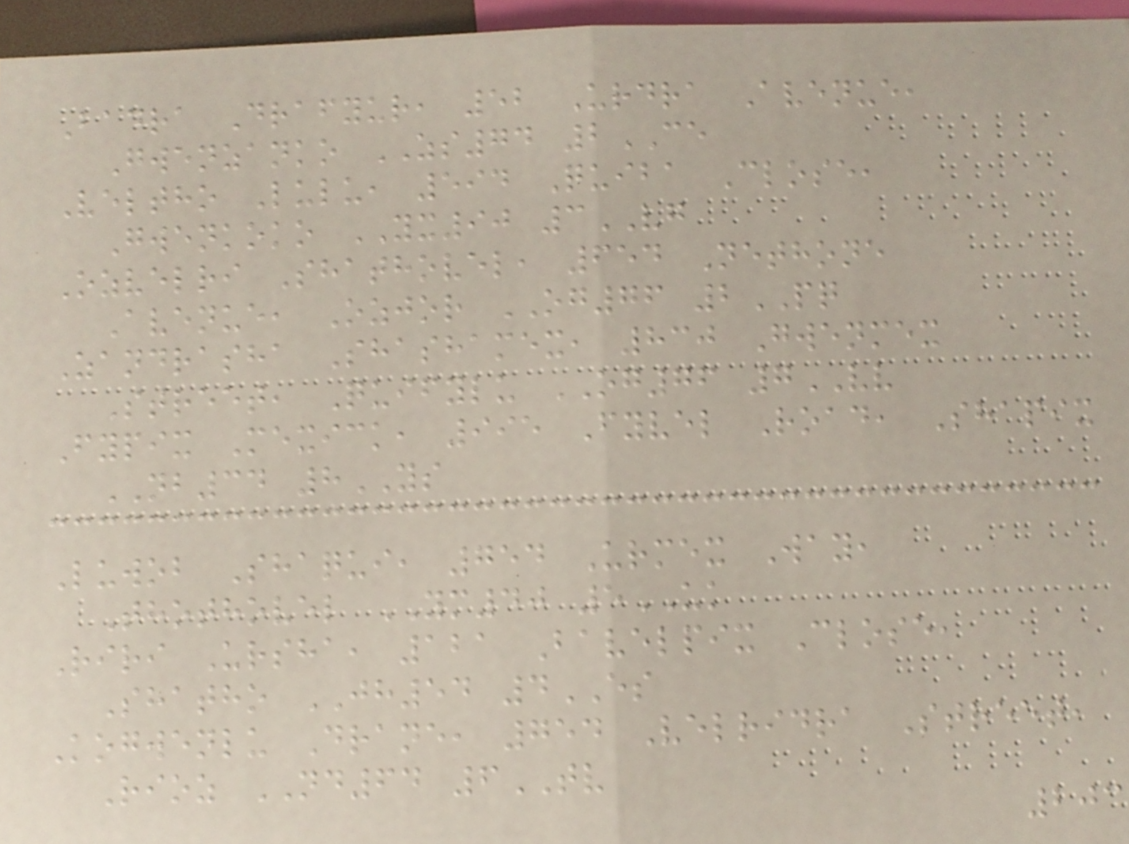Badra Drafyur, 52 Urdra Avenue,
Gwenzanko ZS74 2CE
Veltho Lulu, 594 Quiba Close,
Gwenkoko YX90 3VG
Ozvelri Shathovel, 654 Nethone
Avenue, Ozjor OG76 2PQ
Zandrasha Shashamex, 830 Gwenmex
Street, Quifylu OG76 7VV
Fypix Mexick, 995 Fyvel Road, Shapix
NB34 8YS
Luwob Shaqui, 754 Urmex Way,
Thothovel YM40 5UK
Riri Ursha, 121 Bavelpix Close,
Shatho JH54 4ES
Kogwenlu Drane, 754 Velridra Street,
Rioz ND64 6TV
203
